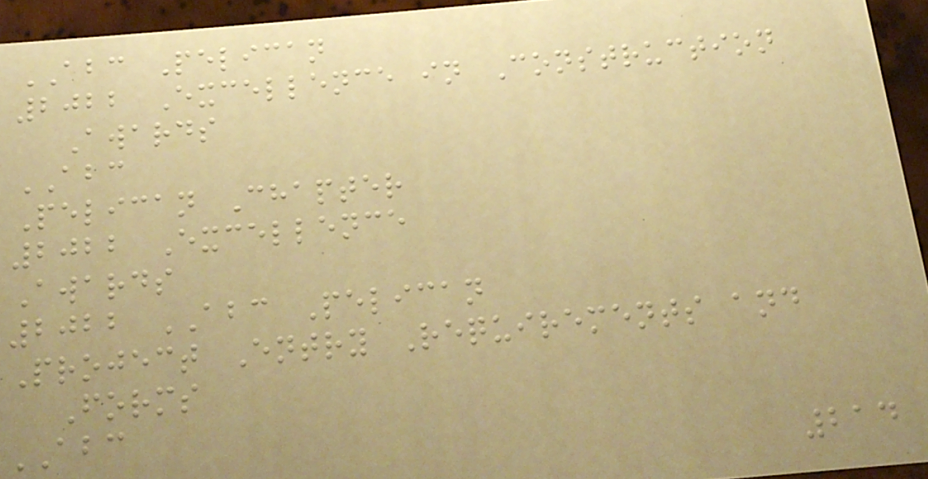ABC Pelican
2022 Excellence in Construction
Awards
ABC
Pelican Chapter
2022 Excellence
Awards
2022 ABC Pelican
Project Entry Requirements and
Forms
ABC
214
